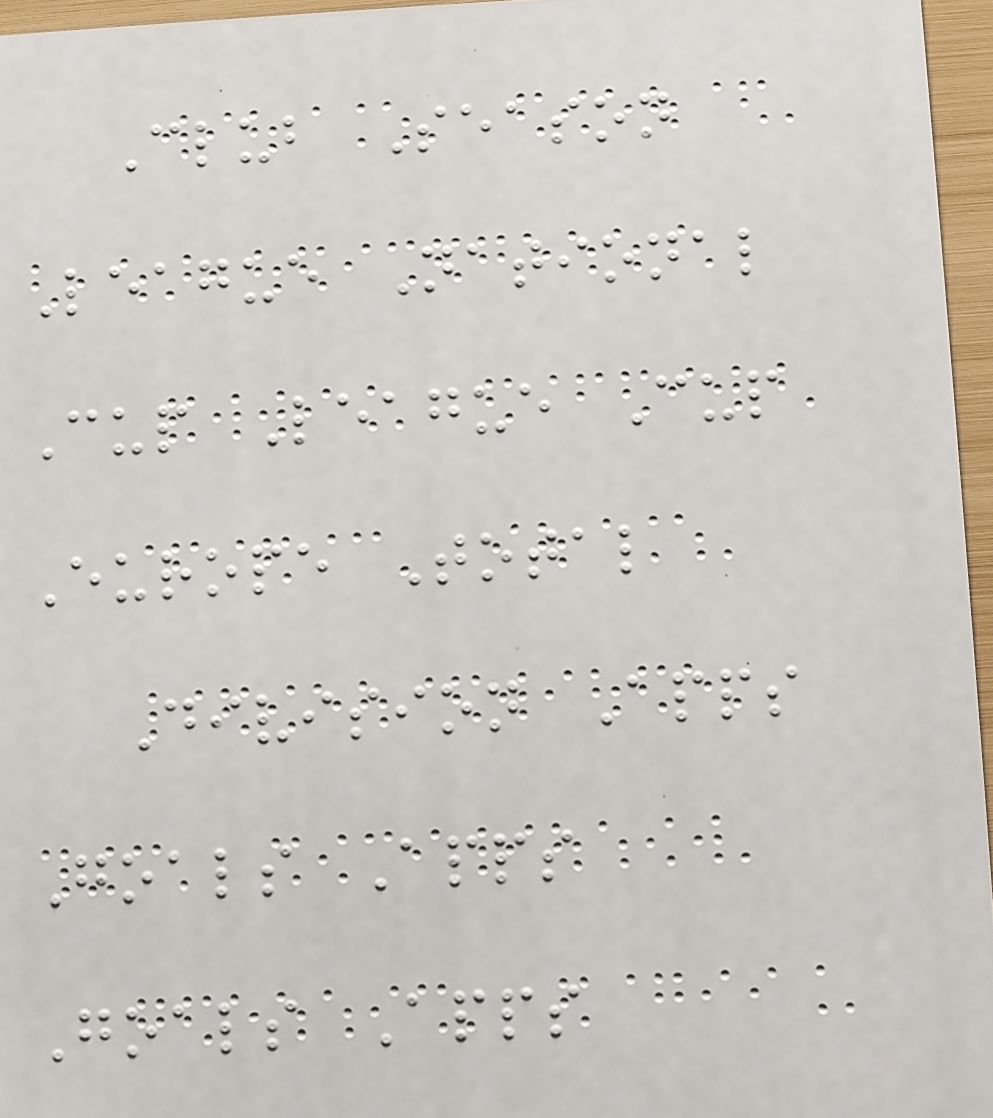Club Season
League National
Cup League Cup
Europe Total
Division Apps
Goals Apps
Goals Apps
